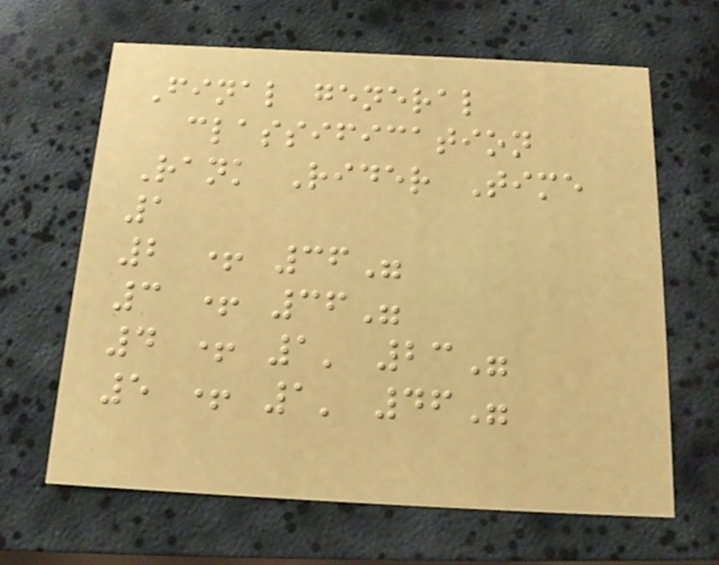Final general
classification
Rank Rider Time
1
2 + 36"
3 + 36"
4 + 1' 23"
5 + 1' 46"
